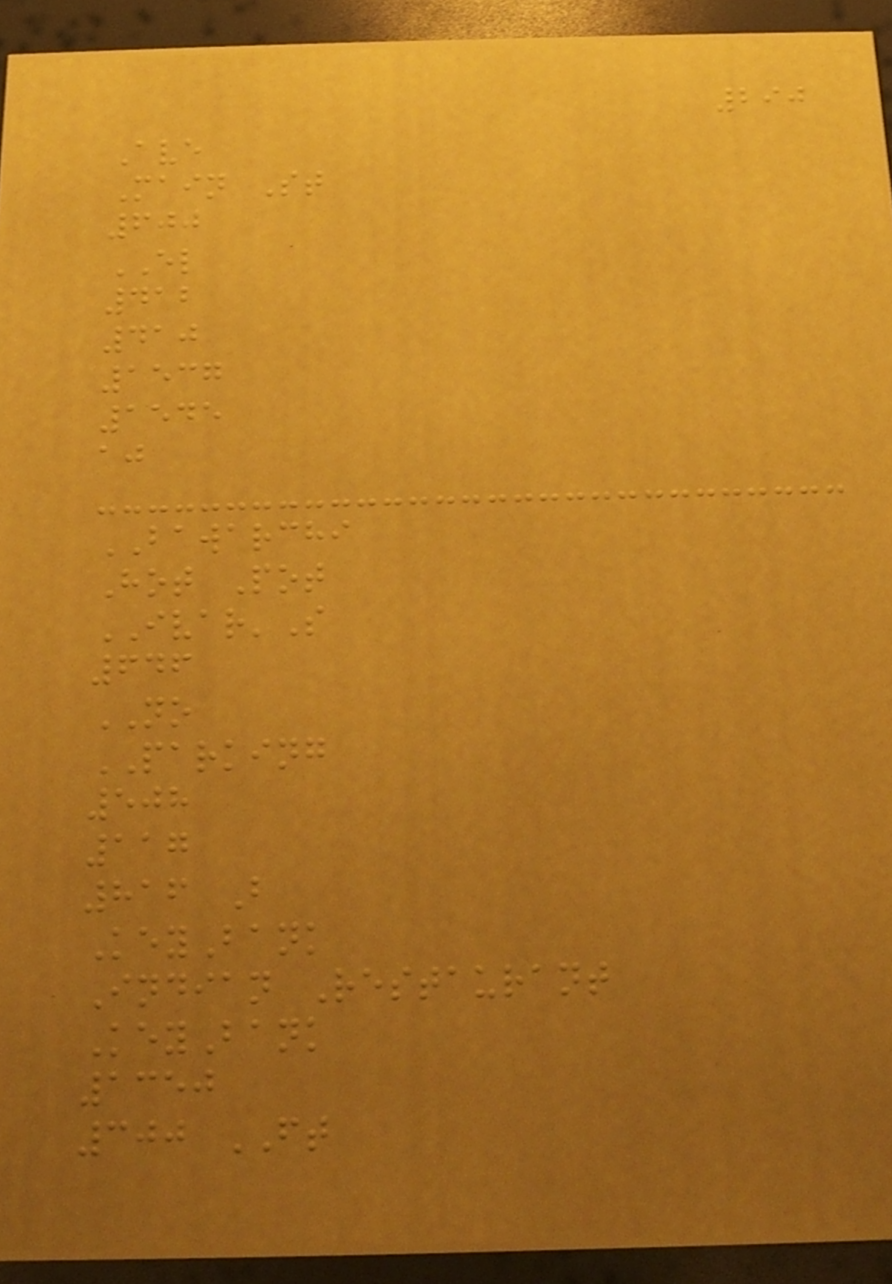290
Ave
Main St
600
EL
412
410
1537
1545
aj
BAWARCHI
Hot Pot
IVAR'S
646
NO
PARKING
508
117
816 B
KeyBank
Indian Restaurant
KeyBank
1350
300 FT
